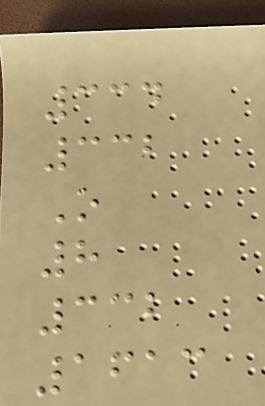334
332
O
8
332
1613
